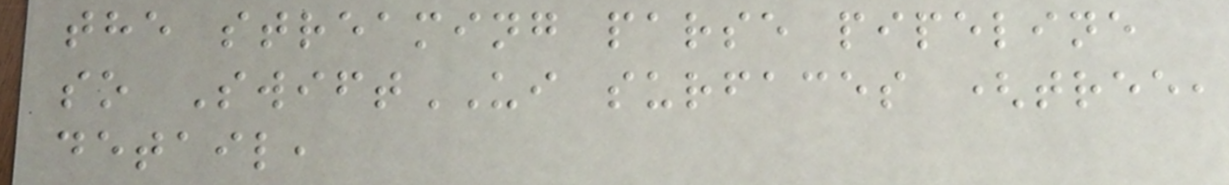the streaming parse pipeline
so SwiftUI surfaces (tree,
detail,
